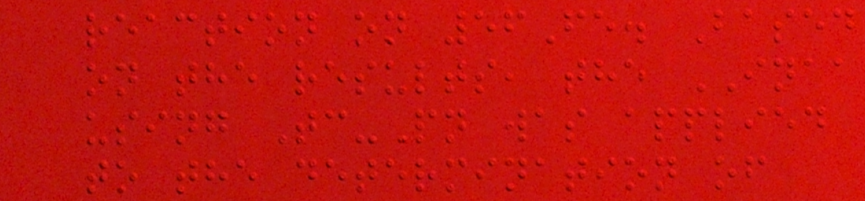reaction on 56Fe. Based
on the results, the INAA
using Tc-Pn was applied
to the determination of
